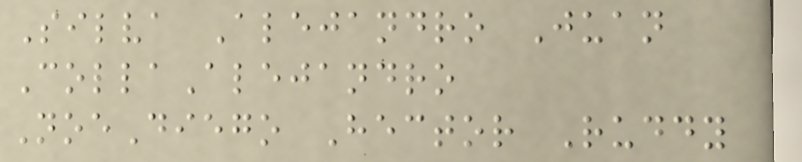Silva Alejandro Juan
CollaAlejandro
NoeDiego Hector Ruddy
